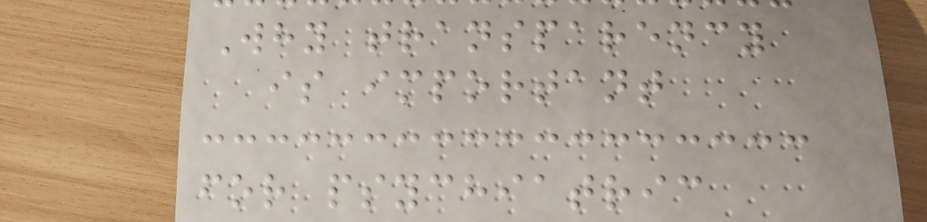Why transparency
is important
for psychiatric
